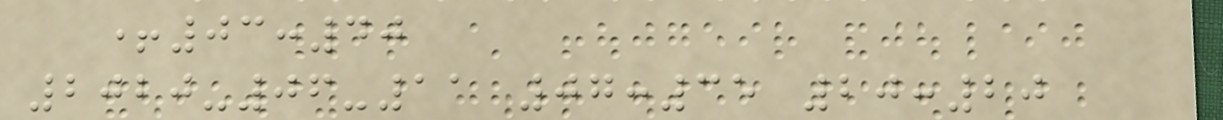+03:40
2020-06-11 07:35 20:20
